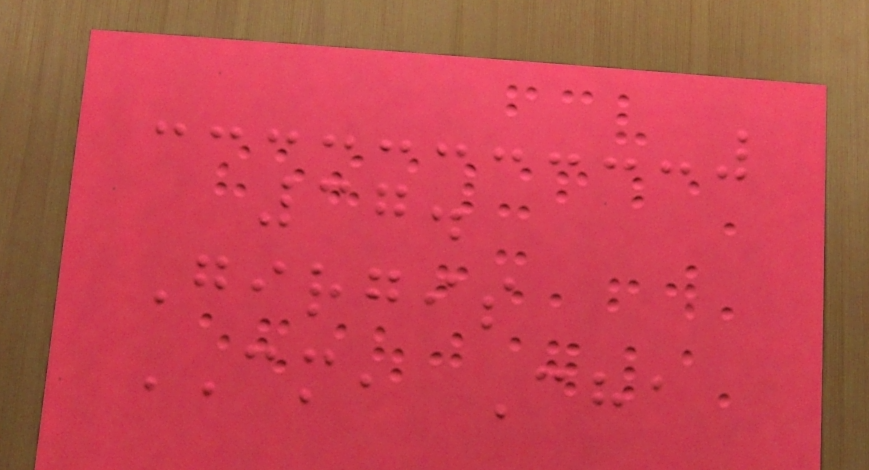37.
Girgis
CM, Cha
